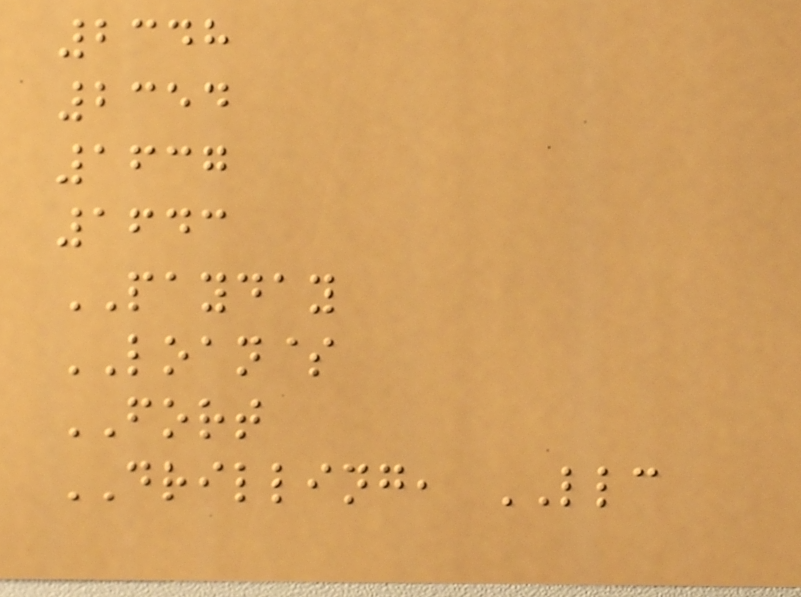2348
2354
1637
1643
PAYDAY
LOAN$
FORT
DRILLING, LLC
